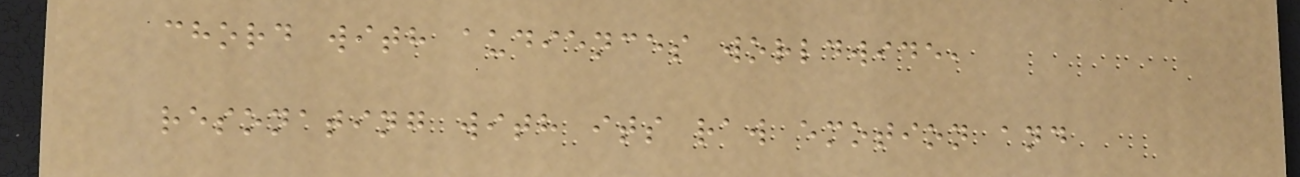chord with audiences worldwide,
resonating with its raw emotion and
